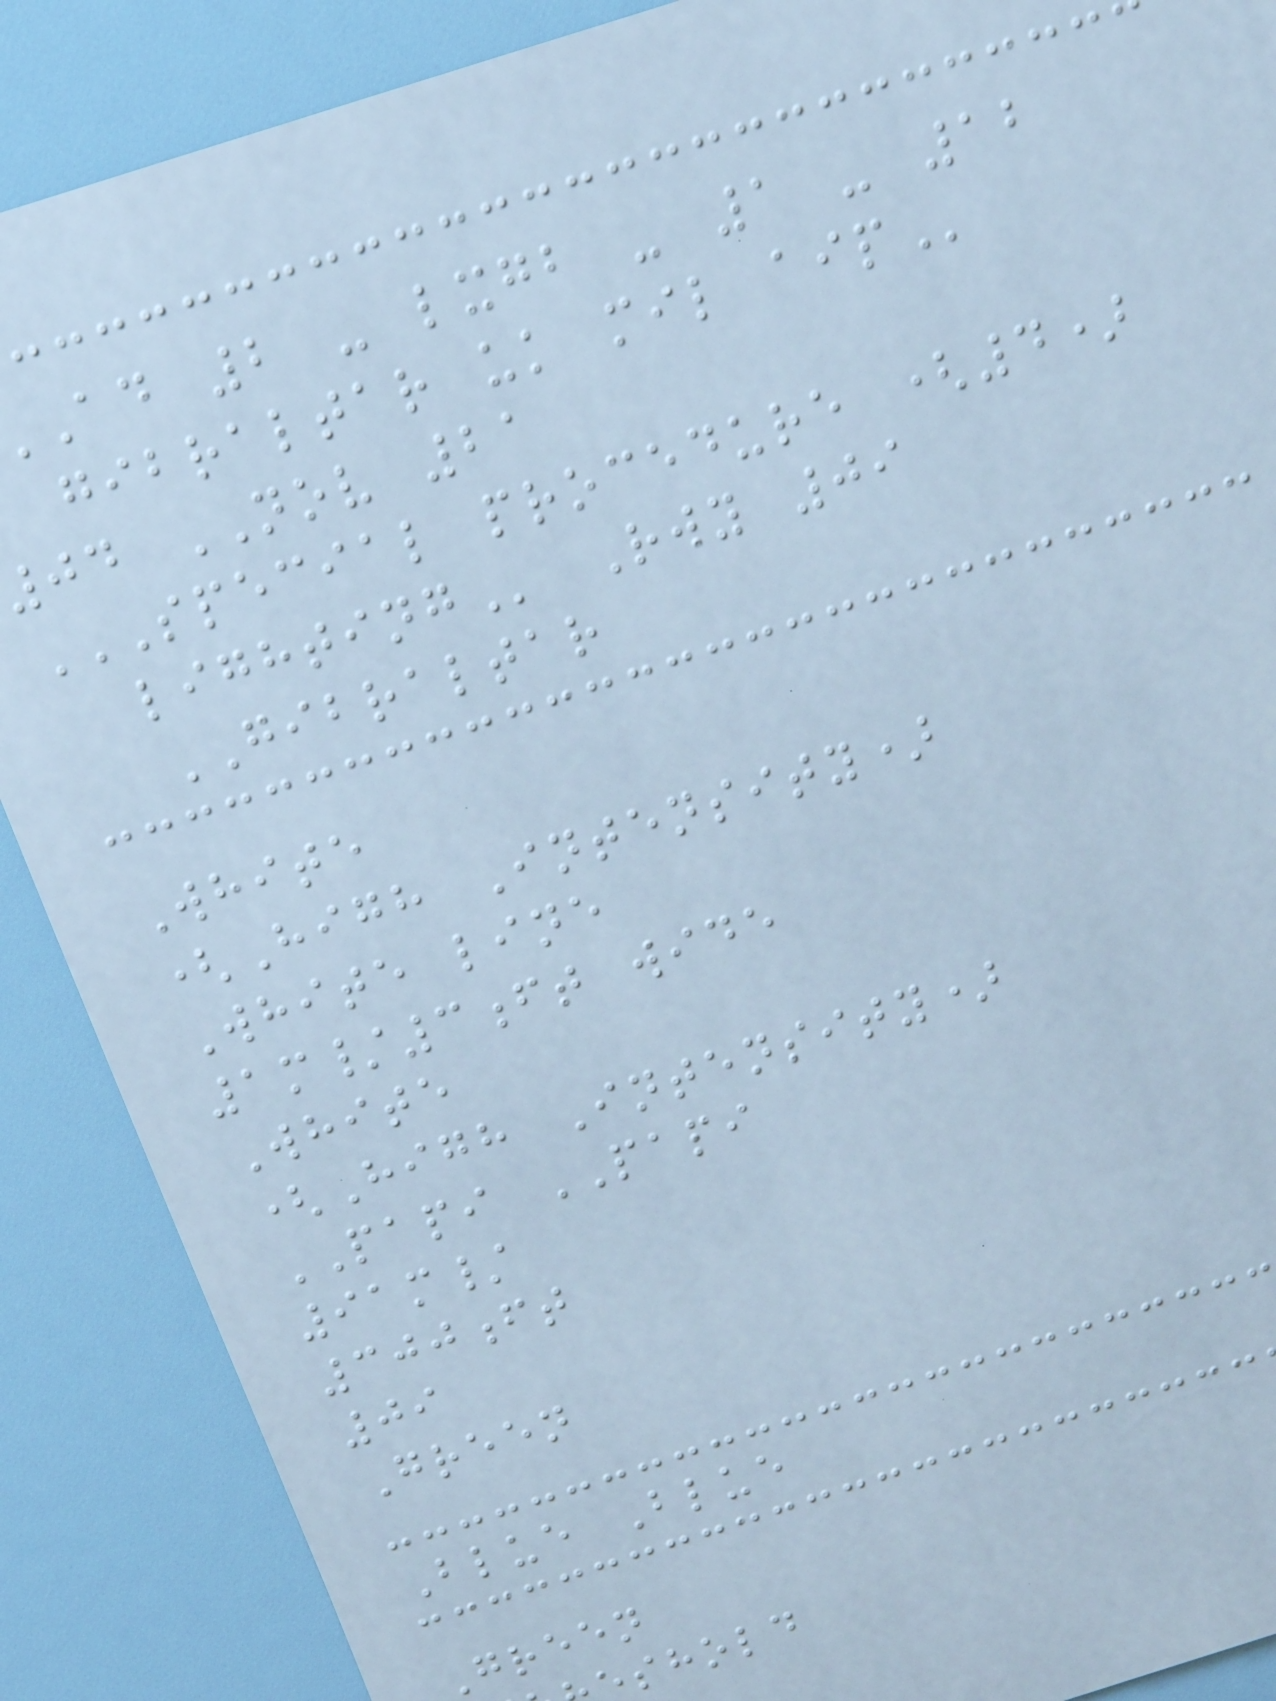ad 2 - lxgb - 1 - 12
gibraltar uk mil
jd NOV 21
SPECIAL PROCEDURE (4)
Rwy 09
GIBRALTAR
White
(High Intensity)
White line
1m/3ft wide
White
(High Intensity)
PAPI PAPI
91m/
300ft
09
Green
Blue Blue
green
shold
